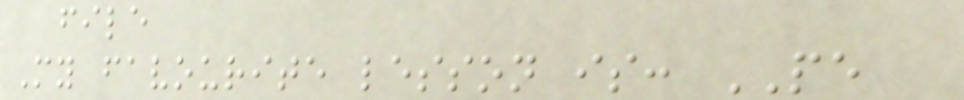file
My favourite lesson is: PE
